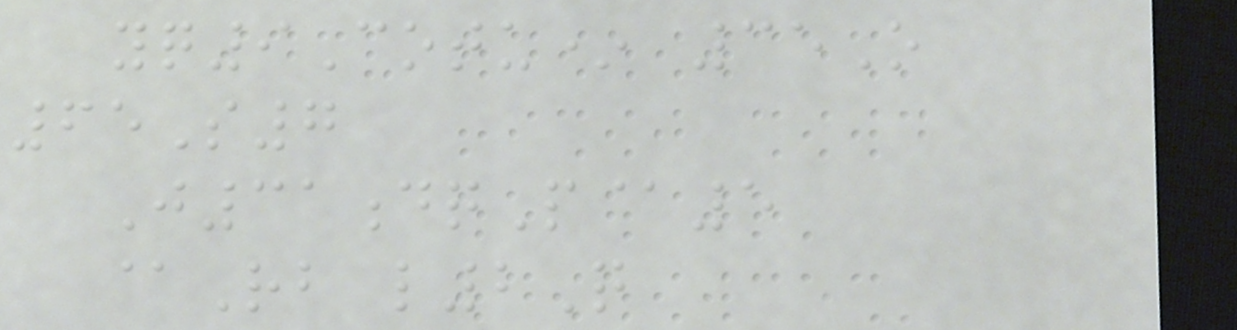yq9Cotu* 35O
65S7
J31dqP@5
@Rb l2Q
